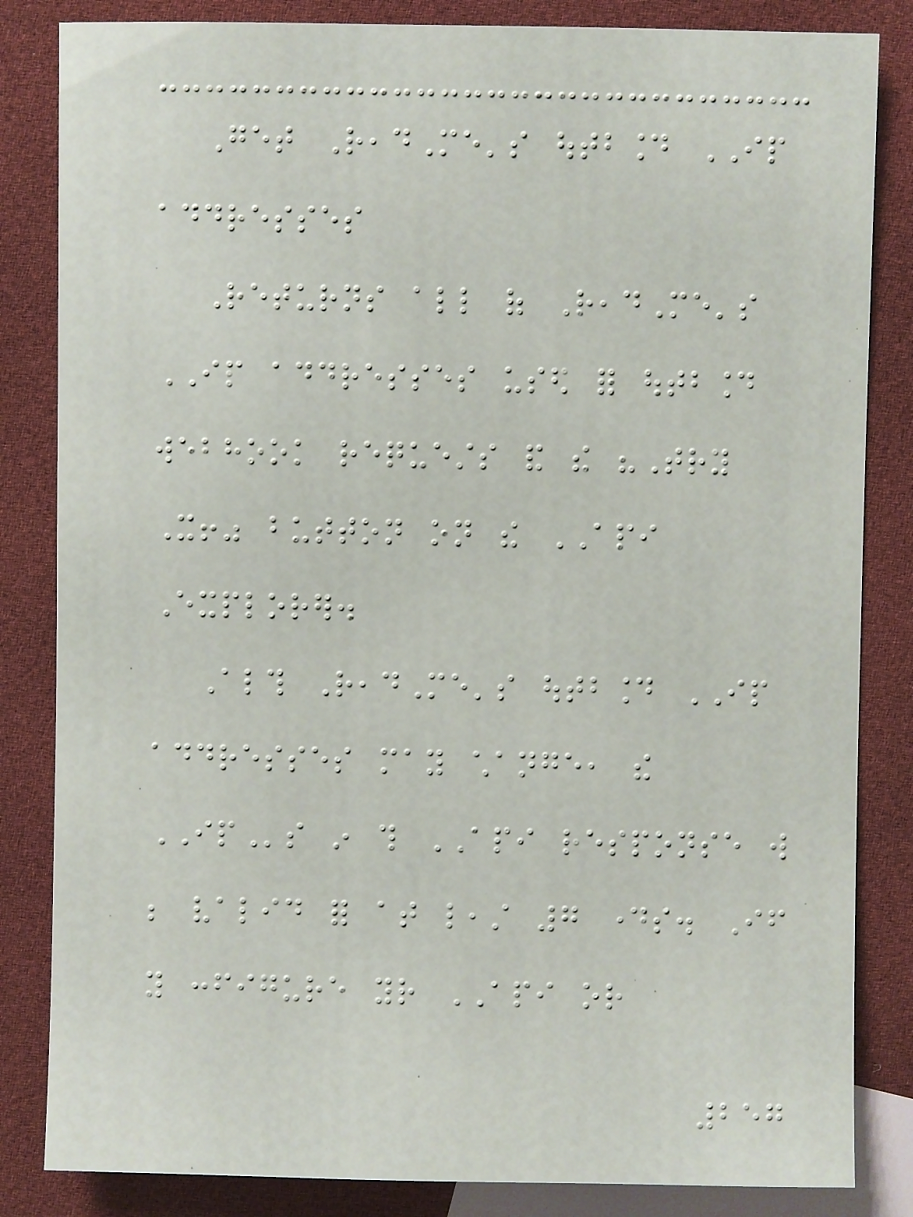Get ReadMe's outbound IP
addresses
Returns all of ReadMe's
IP addresses used for outbound
webhook requests and the "Try
It!" button on the API
Explorer.
Although ReadMe's outbound IP
addresses may change, the
IPs in this API response will
be valid for at least 7 days. If
you configure your API or
257
